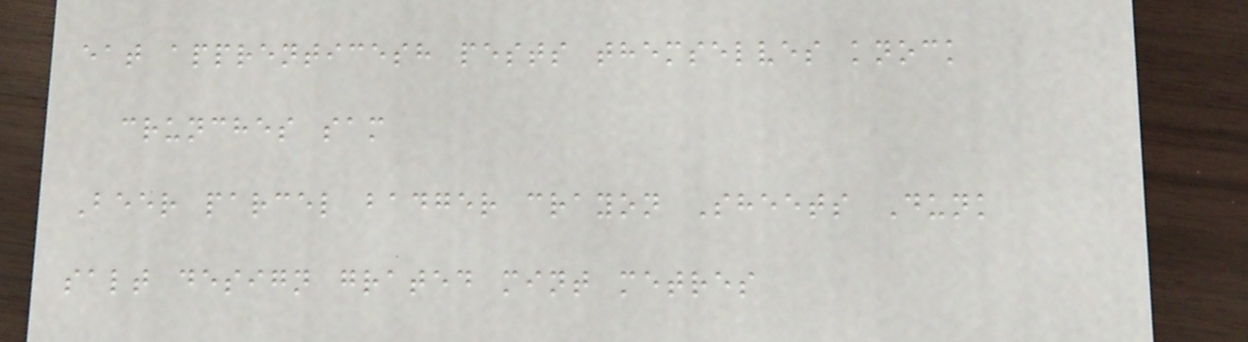eat apprenticesh pests themselves knock
crunches sam
Beer parcel badger crayon Sheets Dunk
salt design grated mint metres
